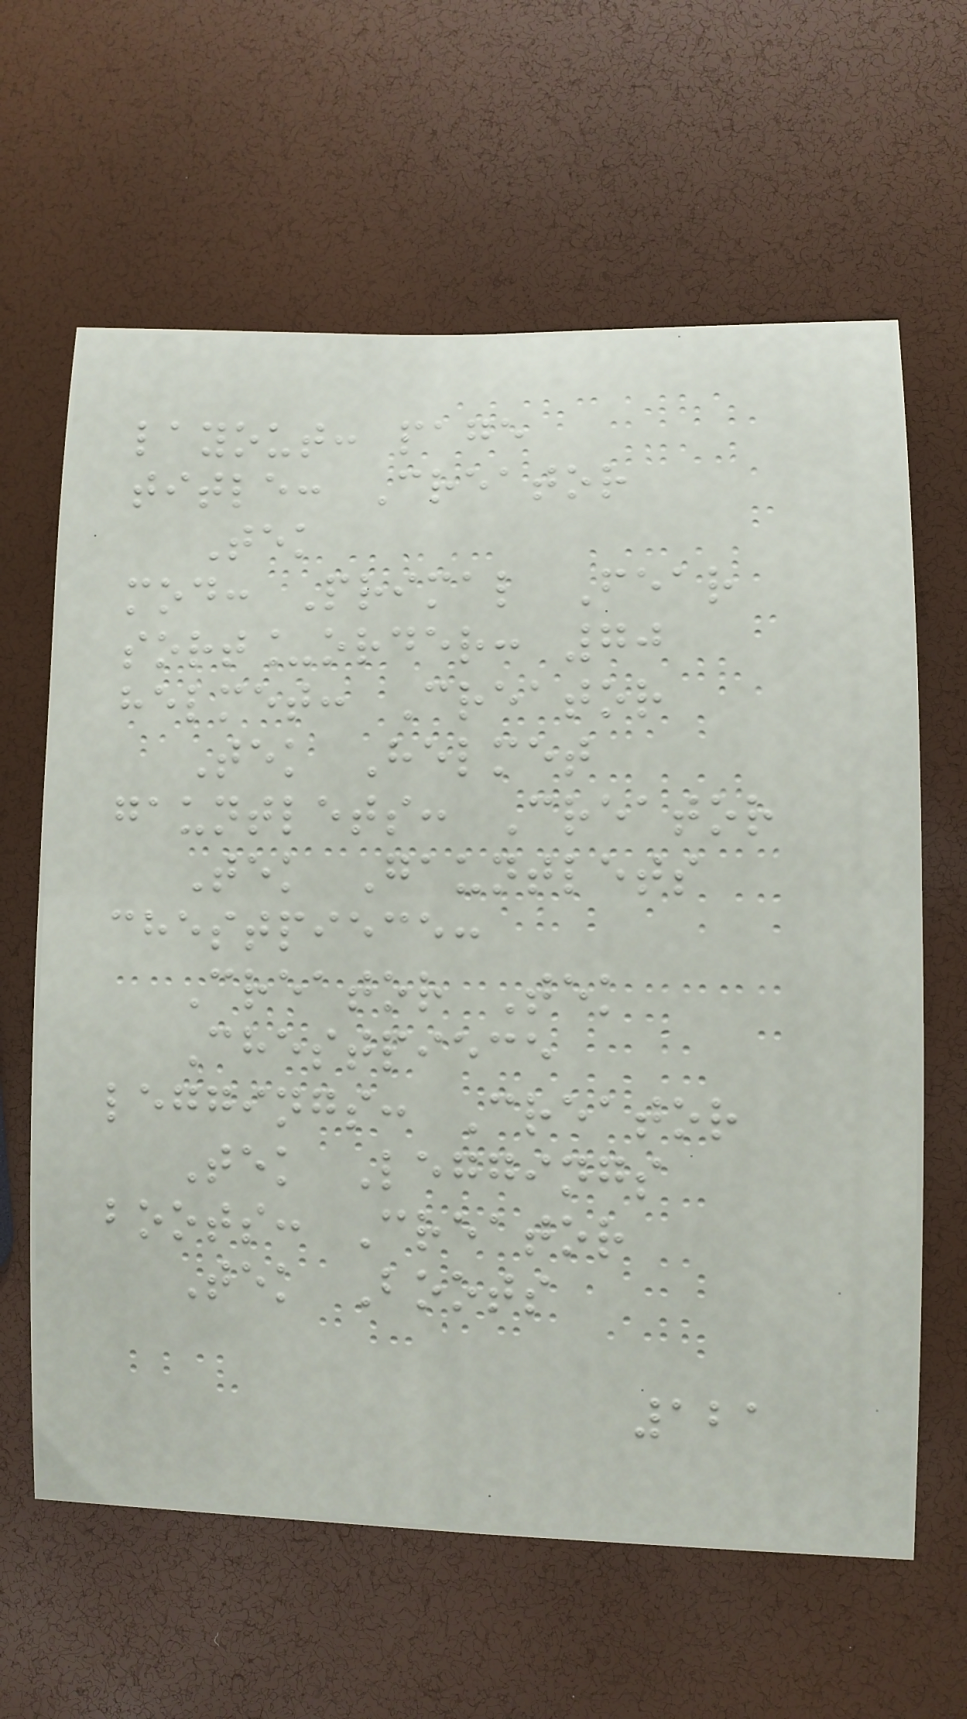layout: page
title: Creator
Tek
mod: Primal Fear
sort_order: 70
helmet: Creator
Tek Helmet
gauntlets: Creator
Tek Gauntlets
chestpiece:
Creator Tek
Chestpiece
leggings: Creator
Tek Leggings
boots: Creator
Tek Boots
121
